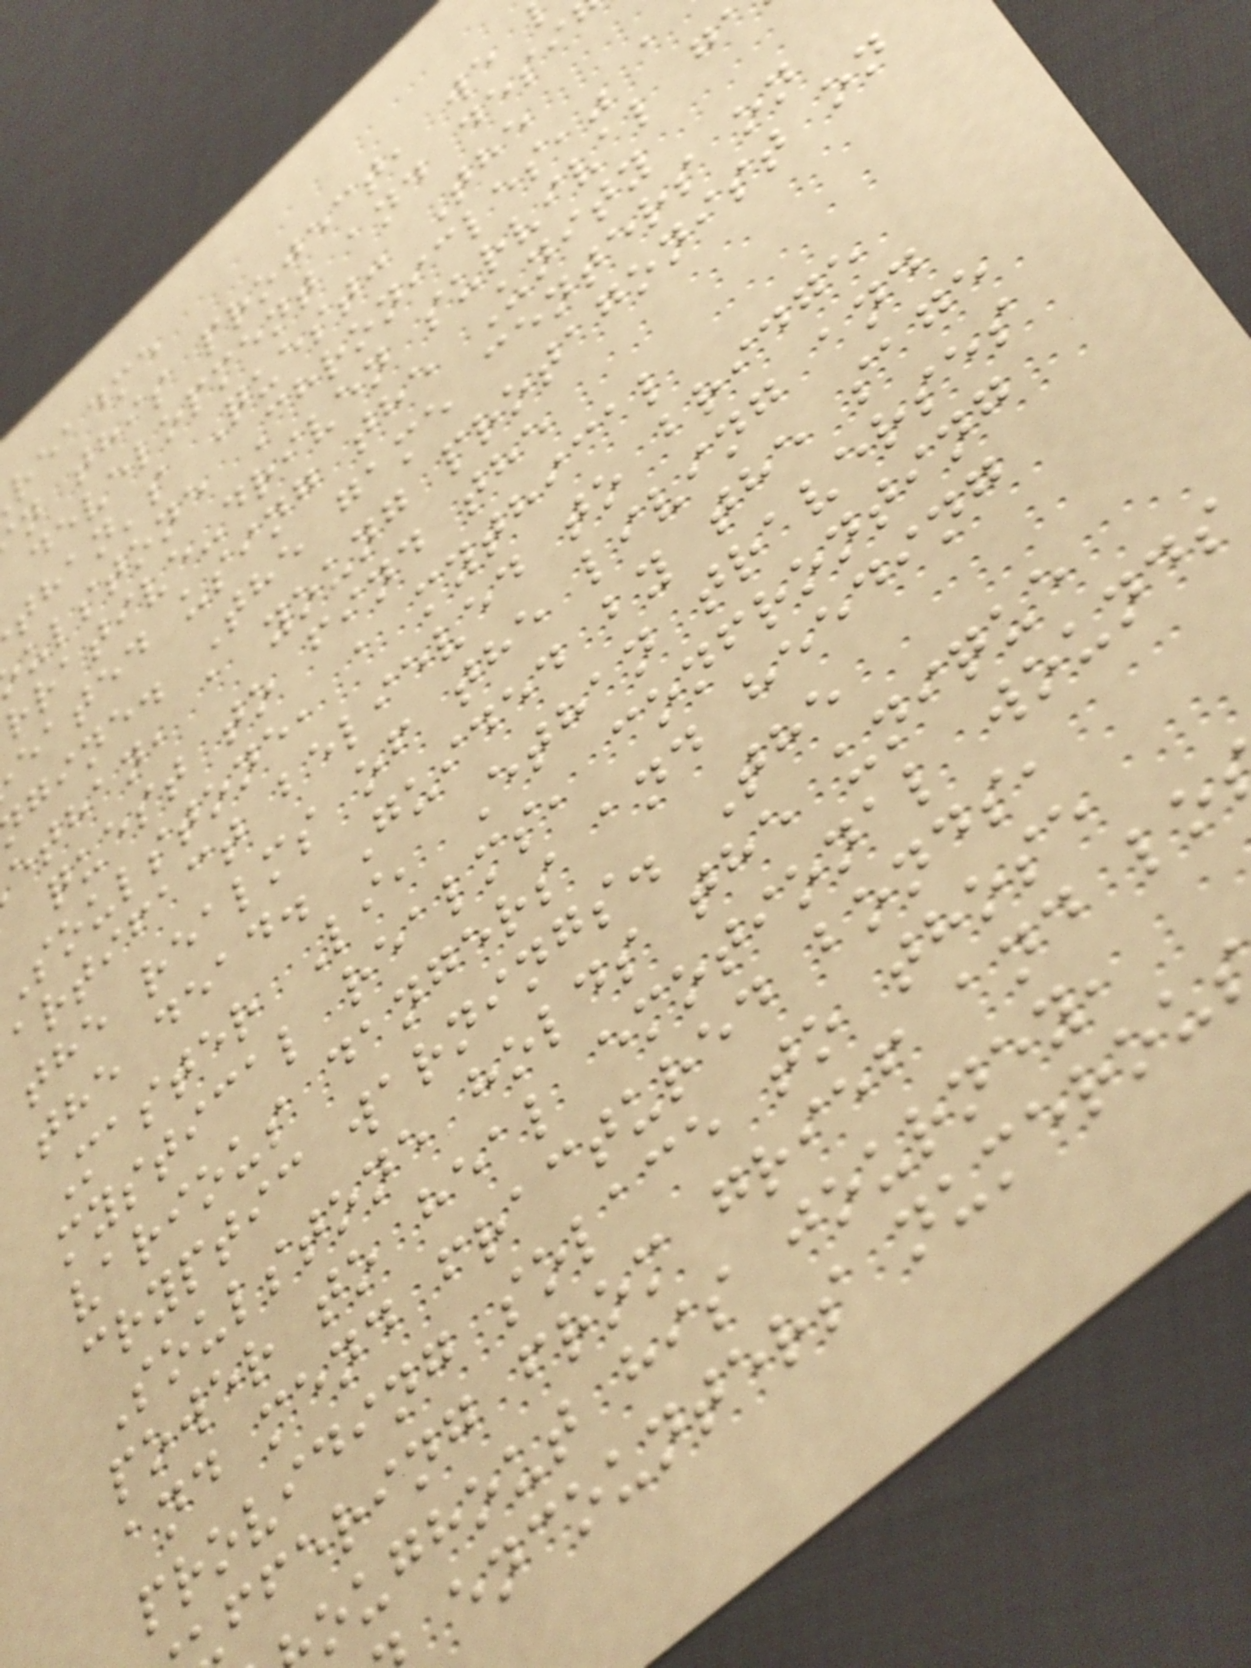readme
n this project, we
development and desi
than's Quest: The
ulstone Chronicles," a
rrative-driven survival g
eated using the Unity
gine. The game centers on
ethan, a young protagonist on
quest to find the
soulstone, a mythical
artifact believed to bridge
the realms of the living and
the dead. Guided by the sage
Master Li, Ethan traverses
mystical realms, confronting
various dangers and heeding
cryptic warnings. The
Soulstone holds the unique
power to heal emotional wounds
and mend fractured bonds,
providing solace to those
ffering from grief and lo
oughout his journey,
encounters numerou
